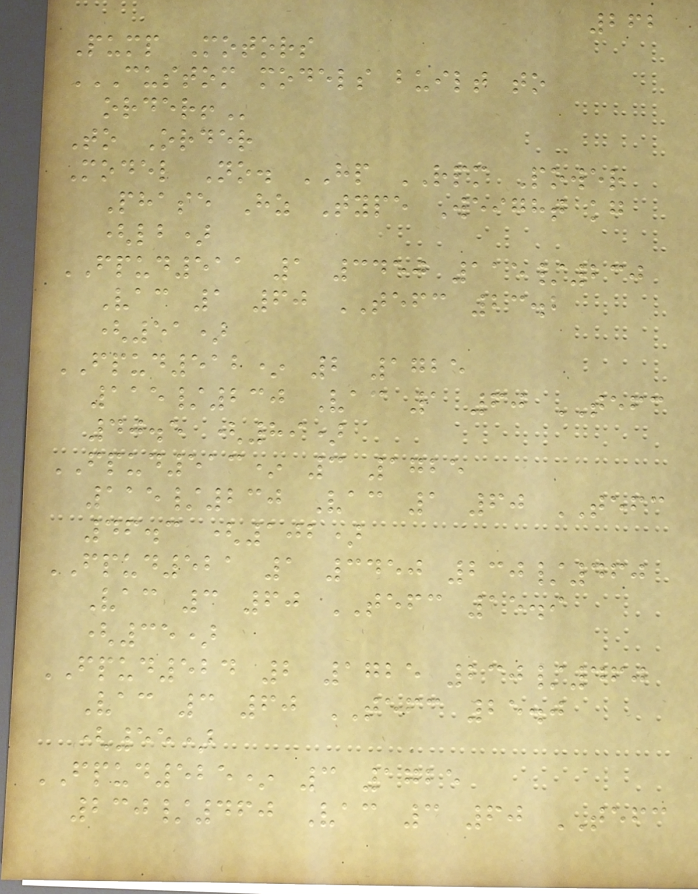262
Pump Motors
CUSTOM MODELS BUILT TO
ORDER!
To Order
Model No. HP RPM Power
Phase Hz Type Weight kg
(lb)
FPUD511 1 3450 115/230
Vac 1 60 TEFC 23.2
(51)
FPUD512* 2 1725
115/230 Vac 1 60 TEFC
40.5 (89)
FPUD513* 3 1725
115/230 Vac 1 60 TEFC
46.3 (102)
FPUD521 1 3450 230/460
Vac 3 60 TEFC 15.9
(35)
FPUD524 2 1725 230/460
Vac 3 60 TEFC 25.0
(55)
FPUD525* 3 1725
230/460 Vac 3 60 TEFC
